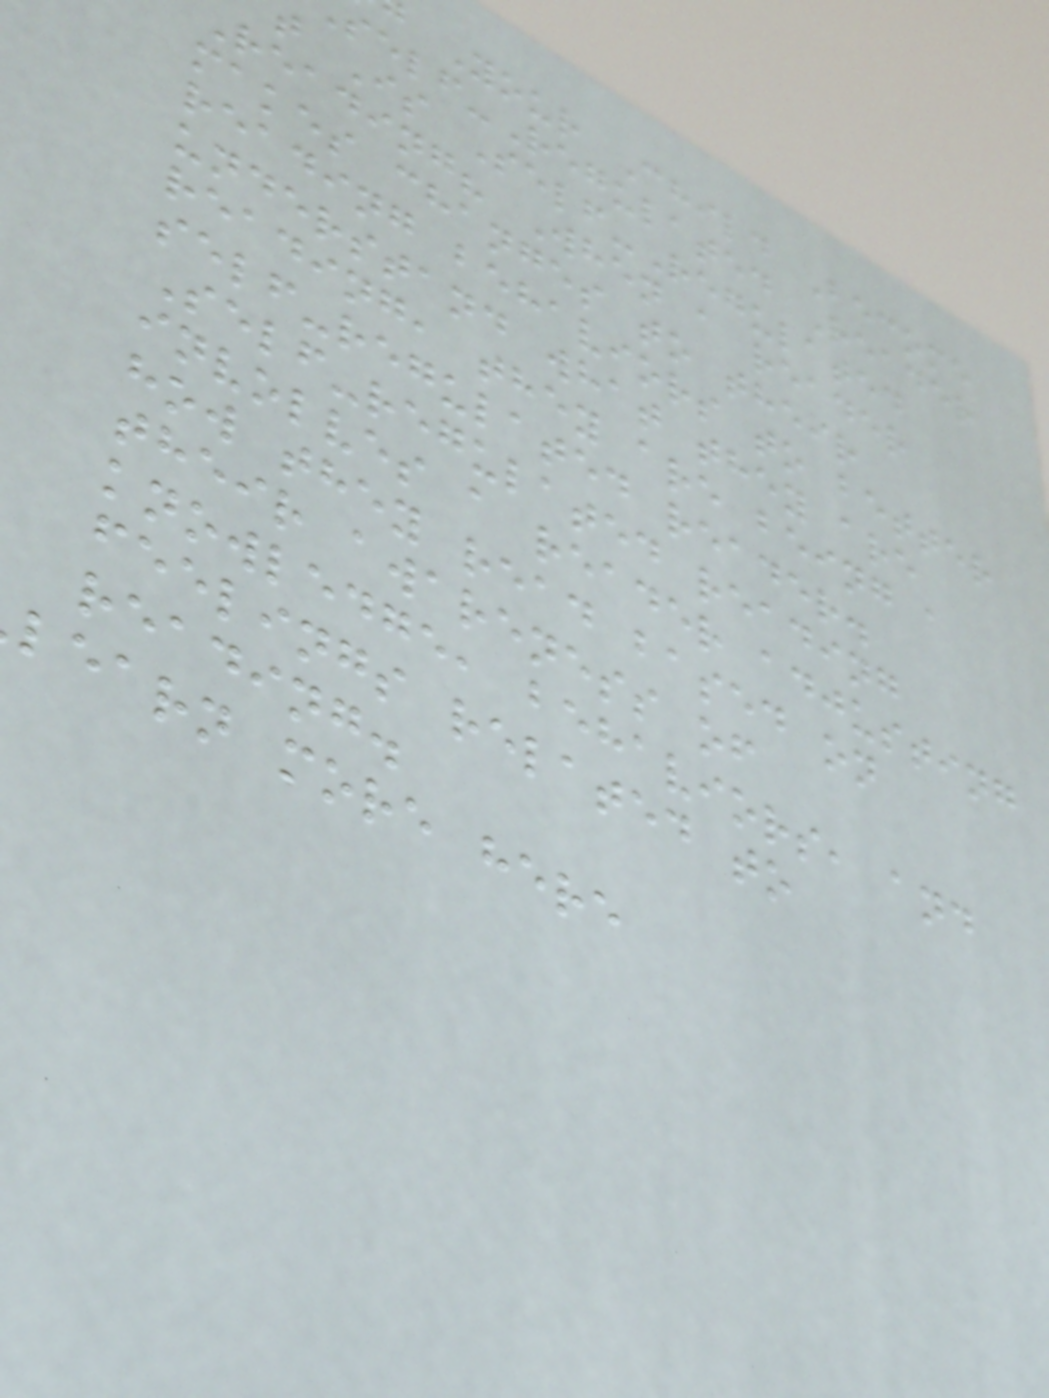Your Child Become
elf-Regulated Reader
t Is Self-Regulated
Reading? When a reader
makes changes to their
reading behaviors to better
understand what they are
reading, they are being a
self-regulated reader.
Self-regulated reading
involves a reader adjusting
how they read based on
their awareness of
knowledge, behaviors, and
feelings related to
reading.
learn more here
